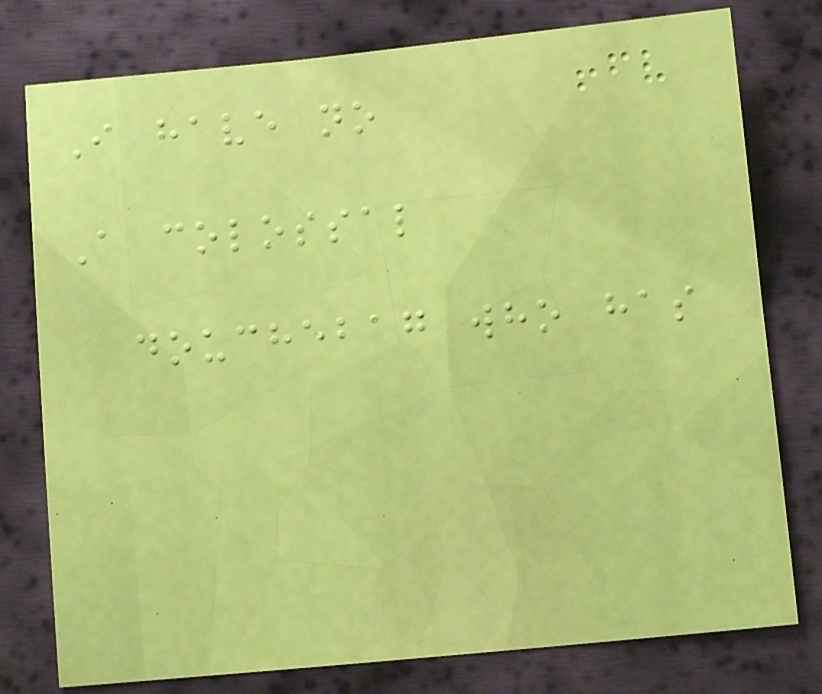I have no
A colossal
douchebag who has
